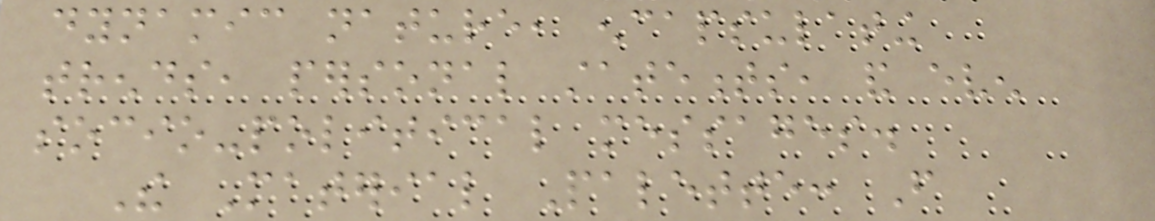dynamic nature, encapsulating
trends, personal statements, and even
socio-political messages.
The Material Palette: From
